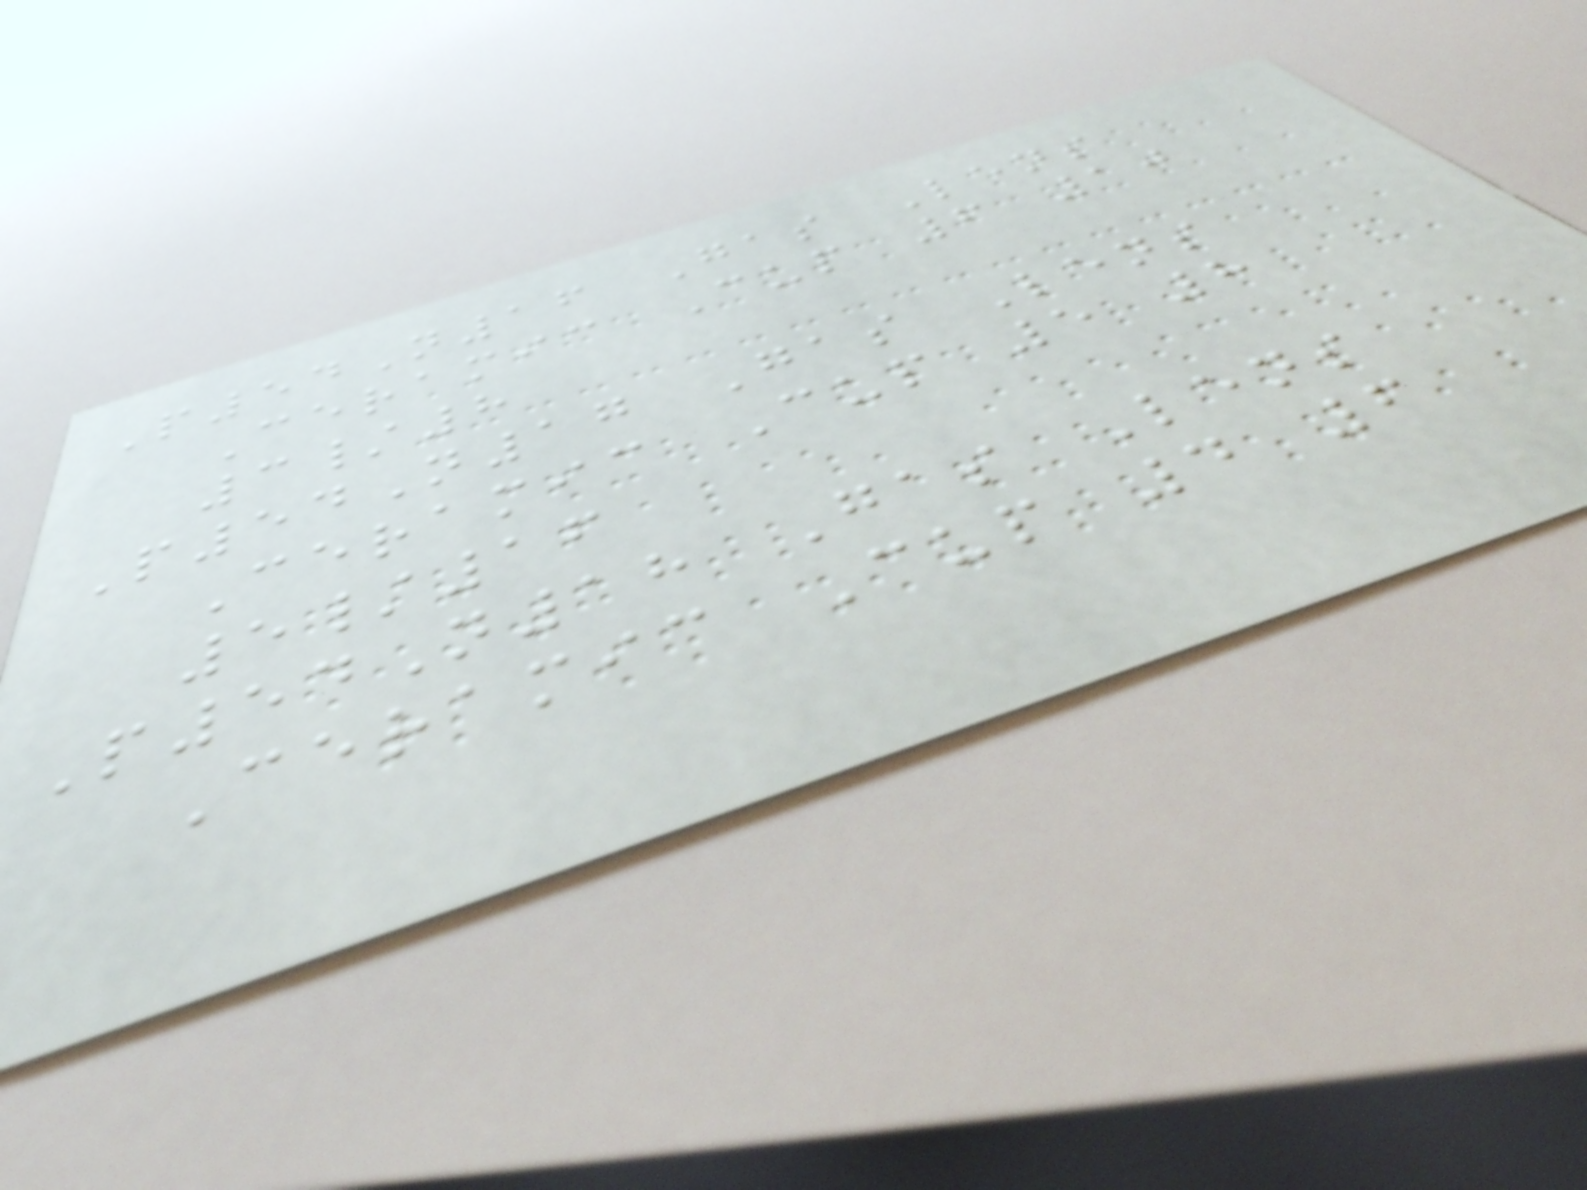P54N16 Gas Lens
Ceramic Cup 6 10
3/8
P54N17 Gas Lens
Ceramic Cup 5 8
5/16
P54N18 Gas Lens
Ceramic Cup 4 6
